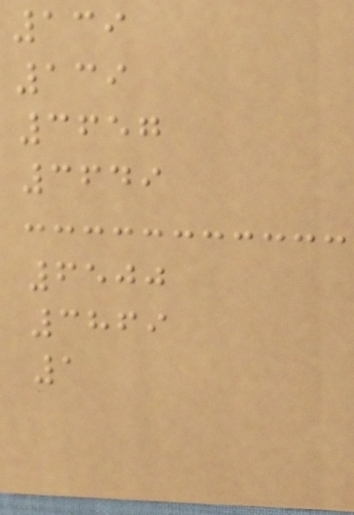139
139
3657
3649
6500
3869
1
